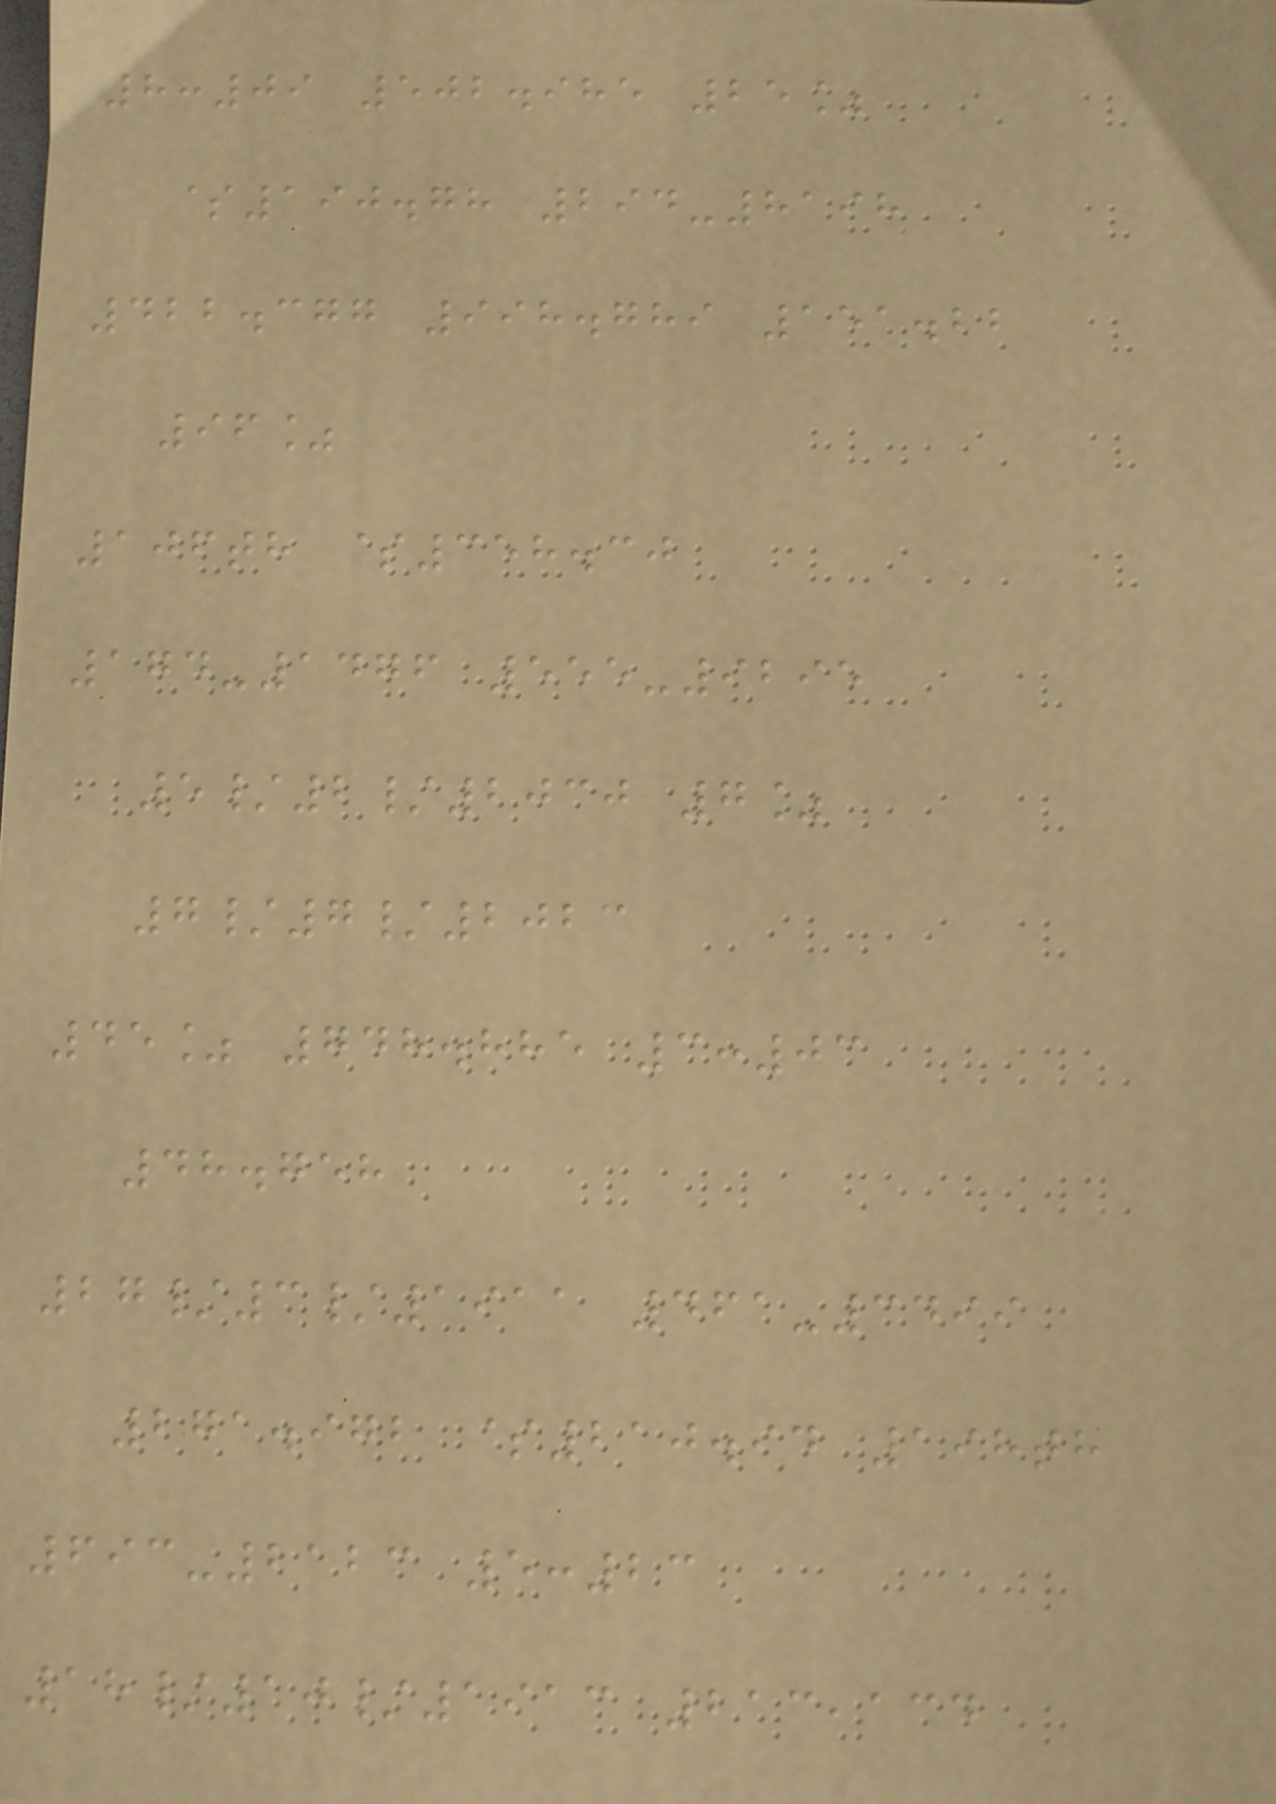8:09 502.985 25%
$190.78 294-8198
422.377 998.789 151.22
96%
106th $358.30
174-1476 555-9295
5/2/2030 7%
7/7/2023
45% 748.885 3:03
48.758
27/3/1911 461-3499
271.972 $210.94 198th
693-2123 5:23
18/10/1913 213,134
